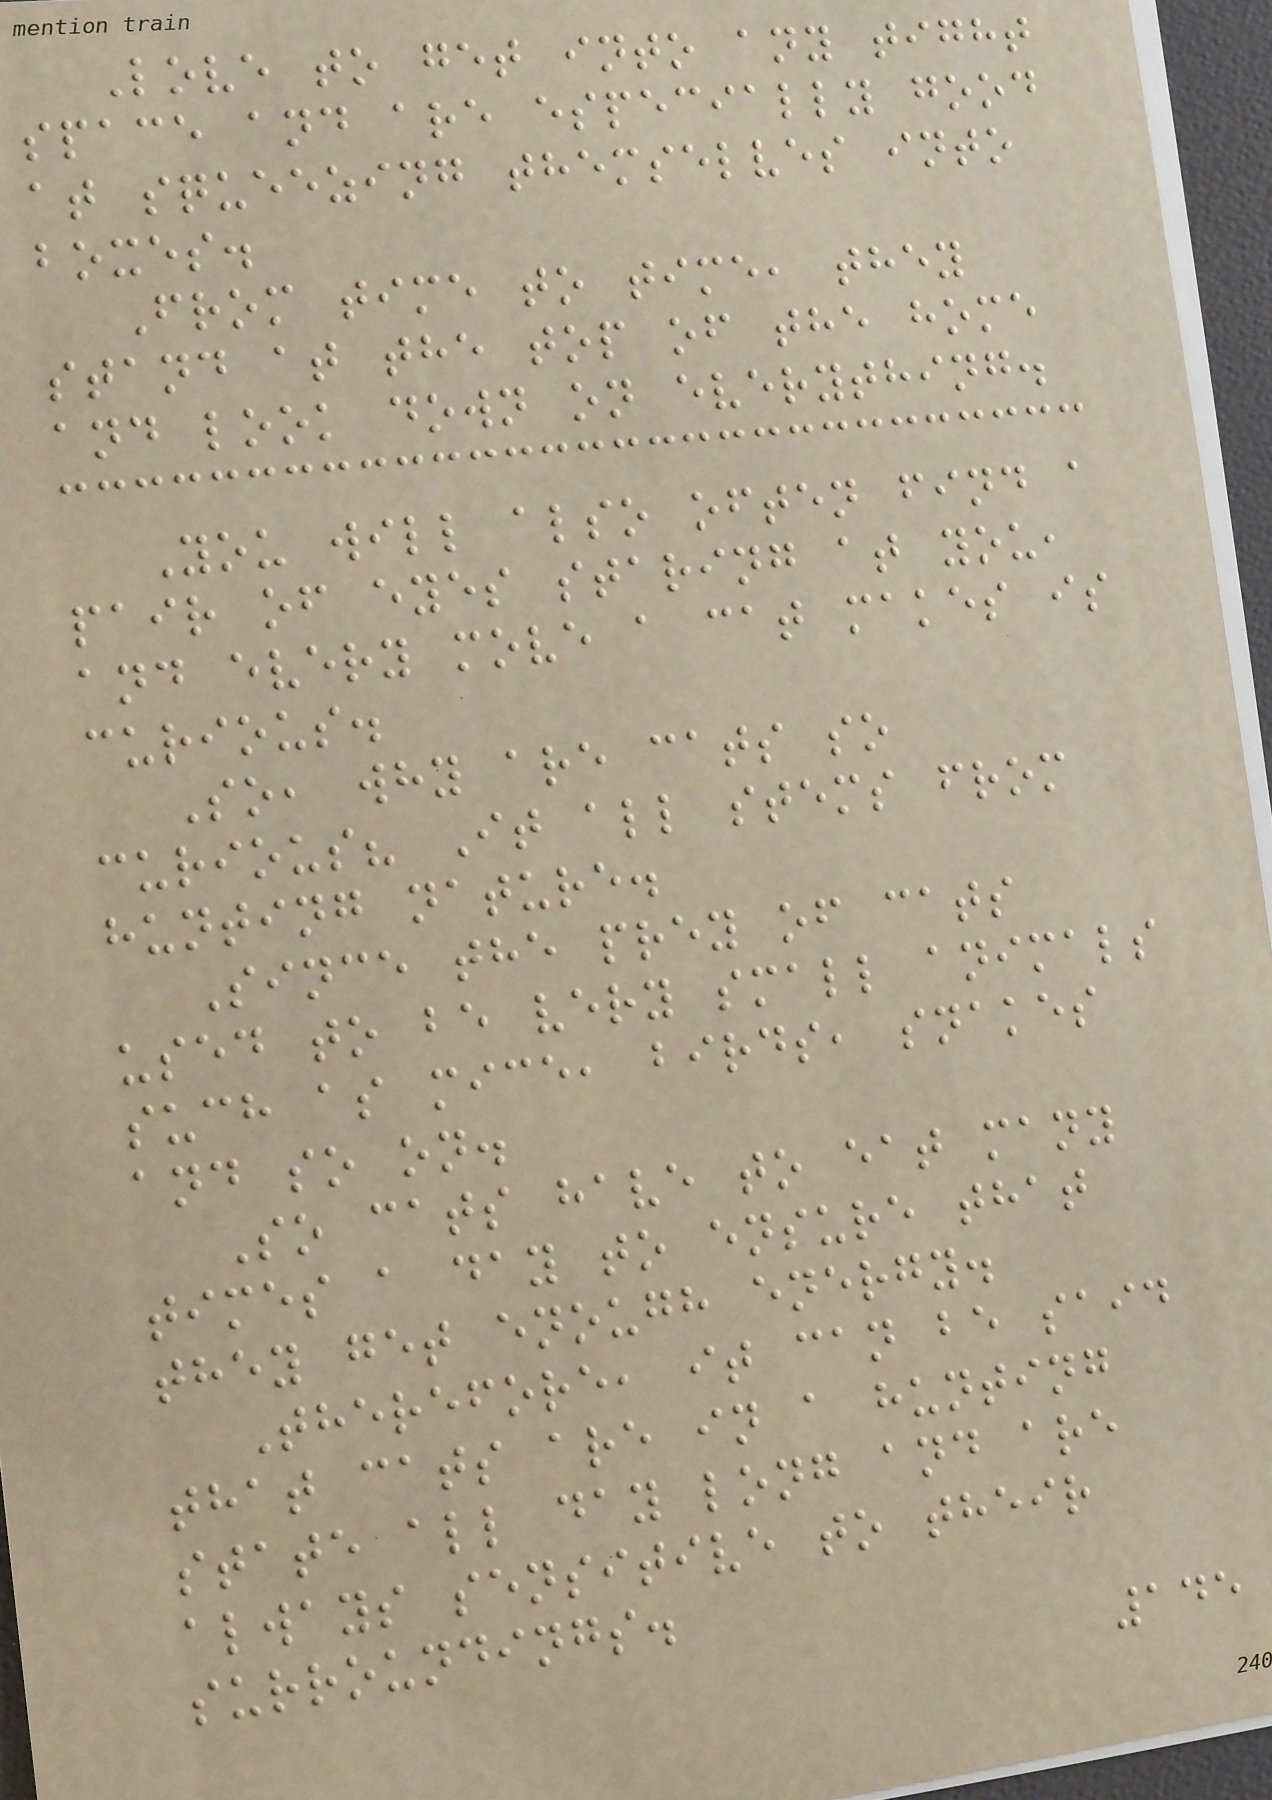Love to get into any tight
space and are especially good
at squeezing themselves into
boxes.
From time to time, they
stand at the top of the home
and look down on everything.
You will also often find a
pair of eyes staring at you,
and every move a cat makes is
curious.
So, why are cats so
curious? It all stems from
hunting nature.
Since the prey of cats
used to be very small animals
such as mice, birds, snakes
and so on.
So cats have to eat many
times a day to ensure that
they get enough energy.
Therefore, it can be said
that cats are in a hunting
state all day long and are
always sensitive to their
surroundings.
145
